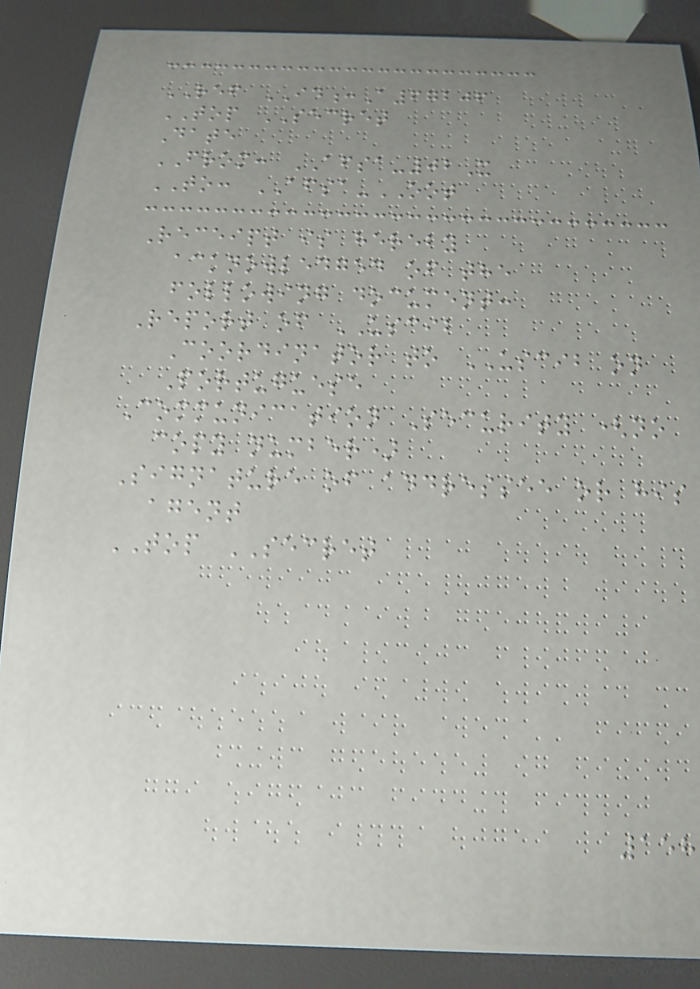REF ID:A67206
TOP SECRET
Date
FROM: AFSA-02X
TO: AFSA-OOT
Receipt is hereby
acknowledged of the
following document:
Report of USCIB
Coordinator to USCIB on
Portuguese
Communication Security (no
copy number)
Signature of addressee or his
agent
TOP SECRET
158
